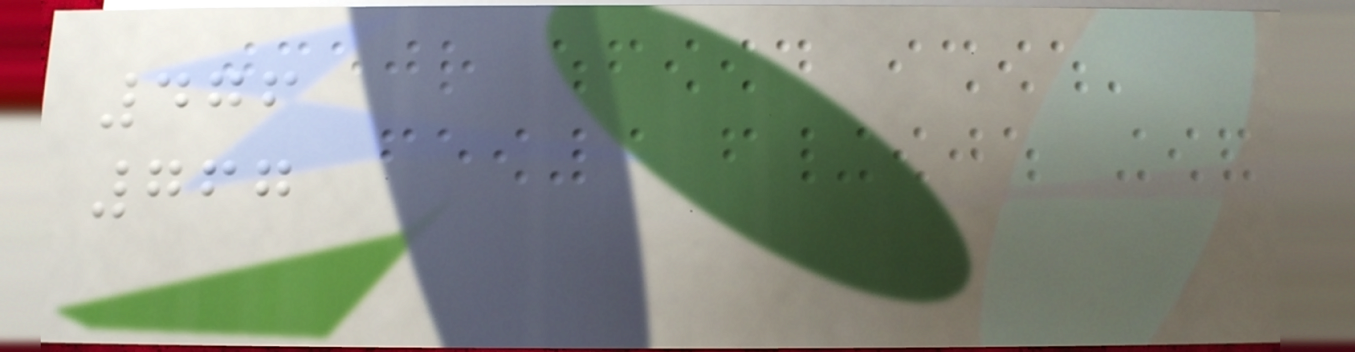476
767
